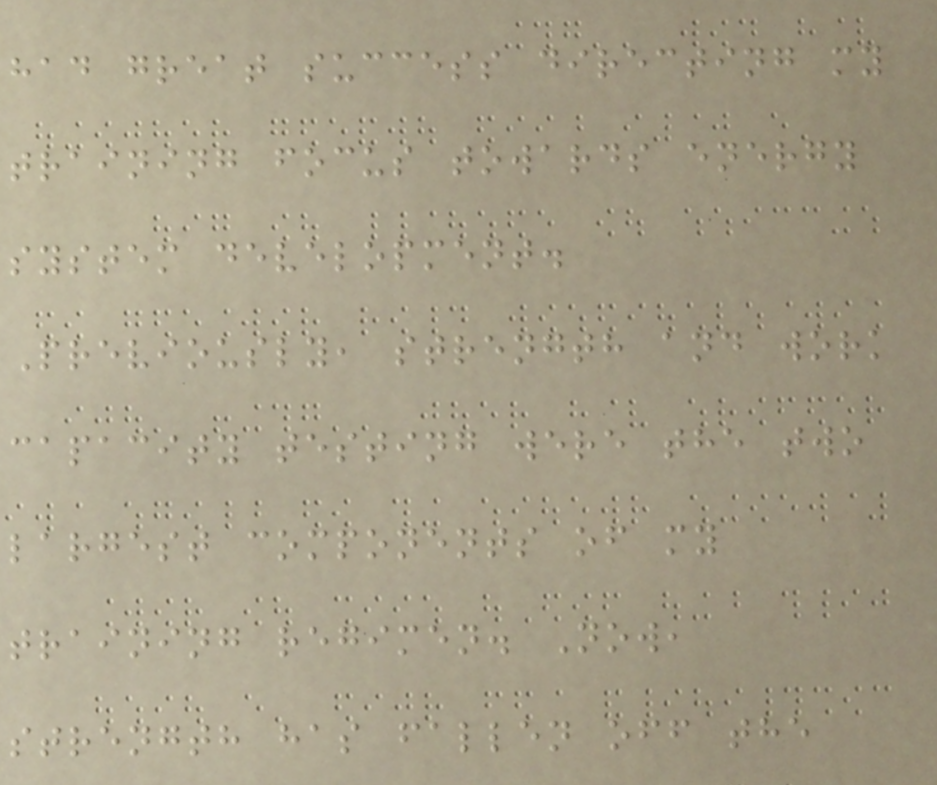had great success directing my
training focus towards energy
system development.
Previously, strength and work
capacity testing were the two
largest components of my
training regimen. Now,
strength has fallen off the
